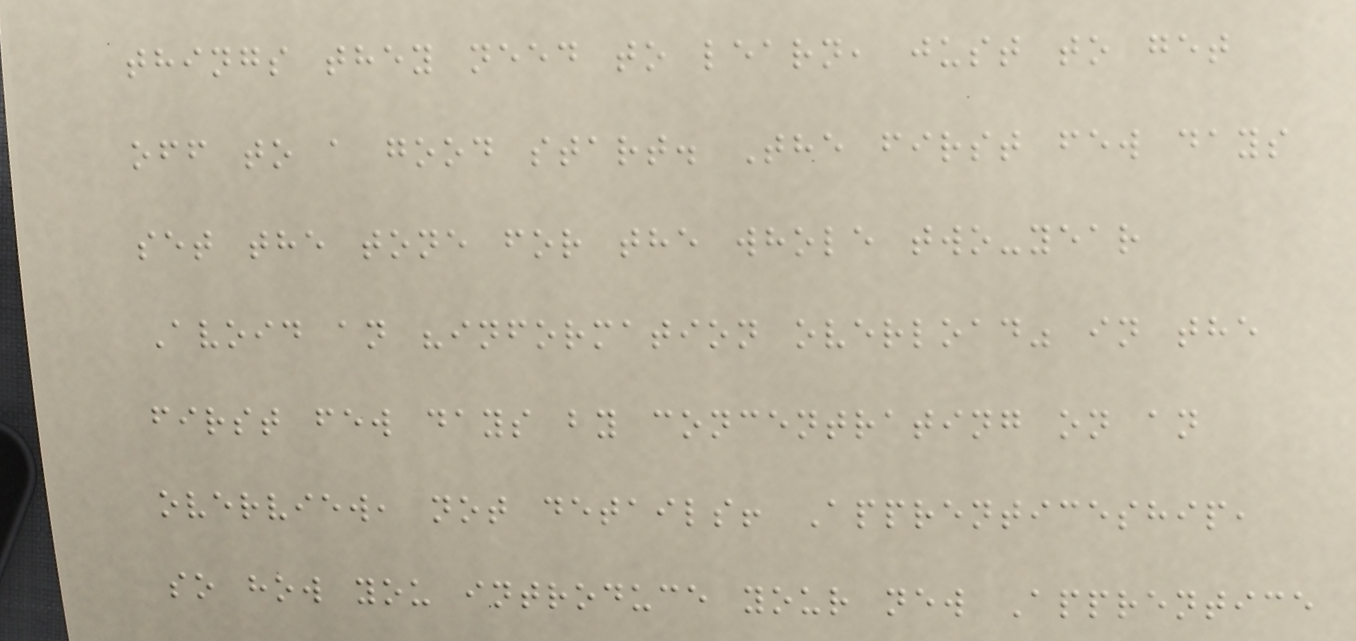things they need to learn, just to get
off to a good start. The first few days
set the tone for the whole two-year
Avoid an "information overload" in the
first few days by concentrating on an
overview, not details! Apprenticeship,
so how you introduce your new Apprentice
